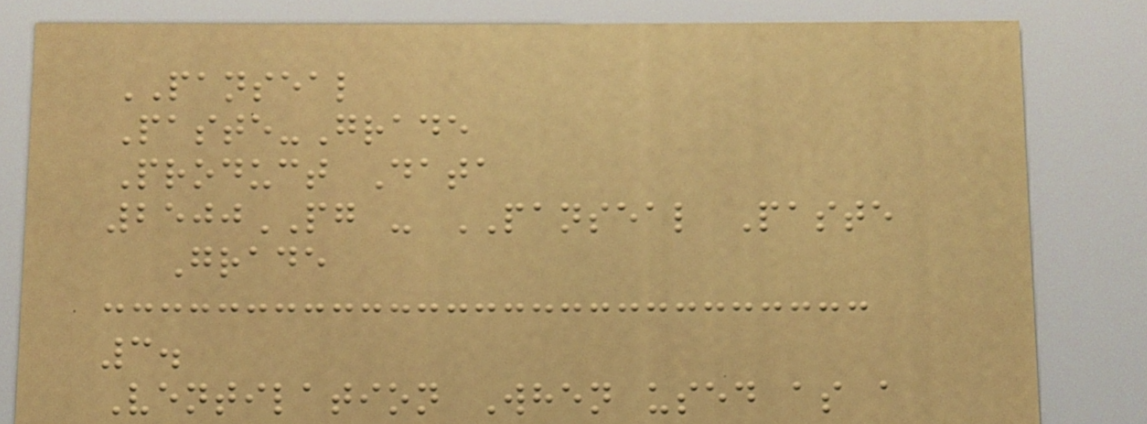PANSEAL
Paste-Grade
Product Data
2500PG - PANSEAL Paste
Grade
3.
Ventilation When used as a
